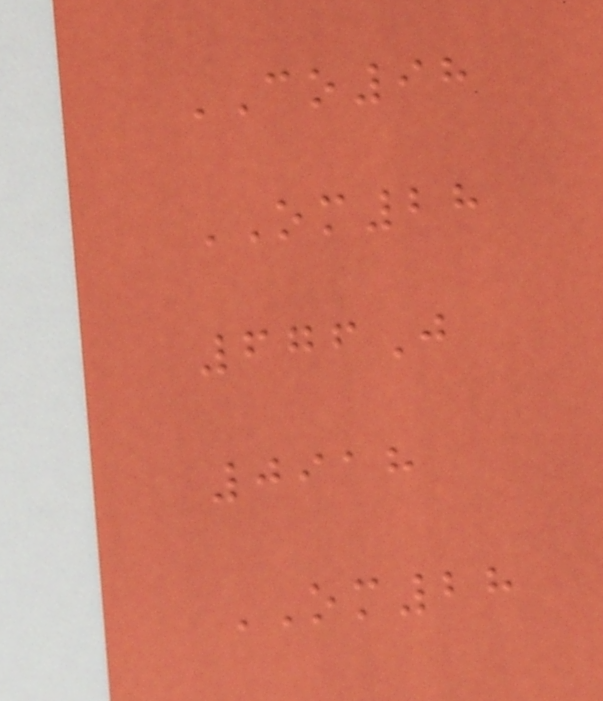CO98
OM28
676J
0918
OM28
